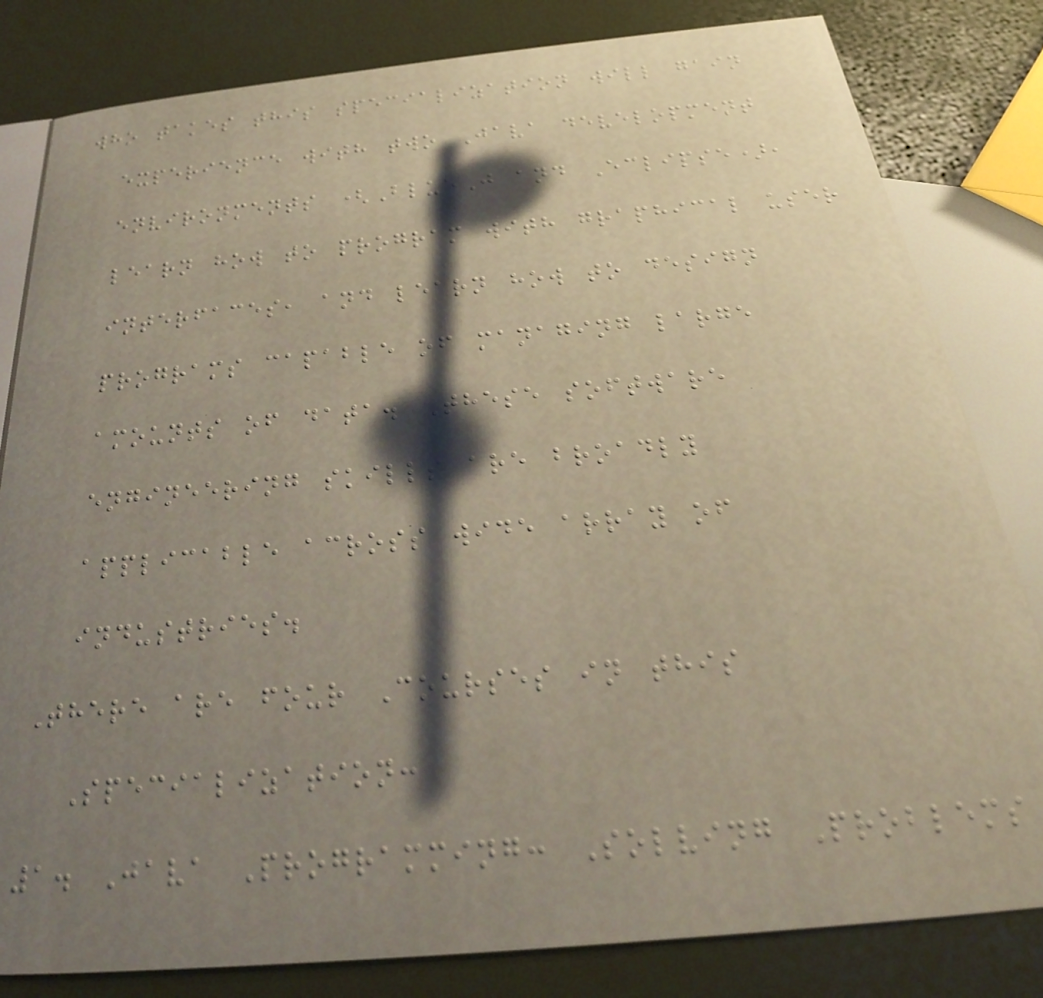who takes this specialization will gain
experience with two Java development
environments (BlueJ and Eclipse),
learn how to program with graphical user
interfaces, and learn how to design
programs capable of managing large
amounts of data. These software
engineering skills are broadly
applicable across wide array of
industries.
There are four Courses in this
Specialization:
1. Java Programming: Solving Problems
